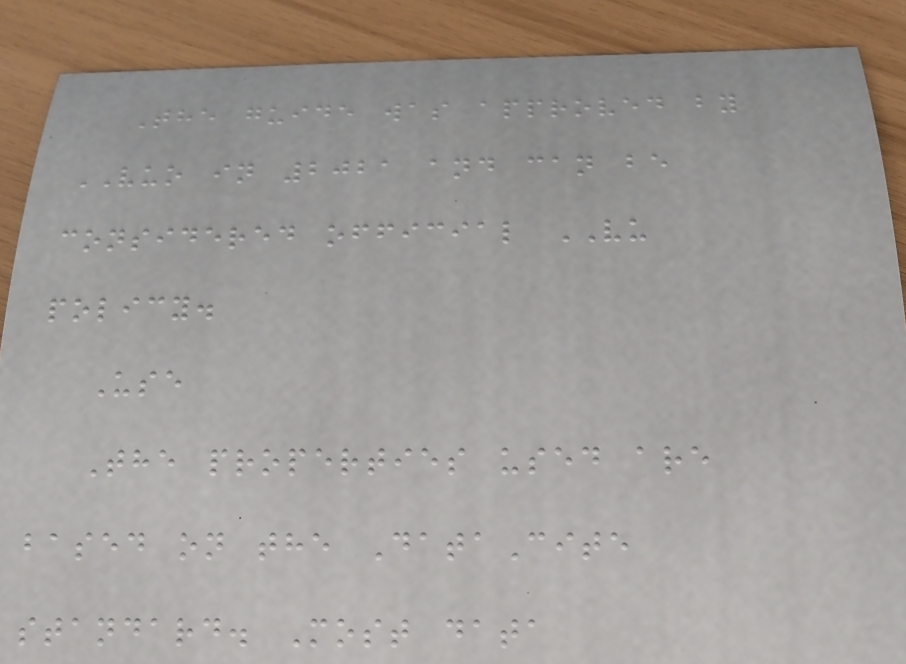The guide was approved by
VUO in 2021 and can be
considered official VU
policy.
Use
The properties used are
based on the DataCite
standard. Most data
